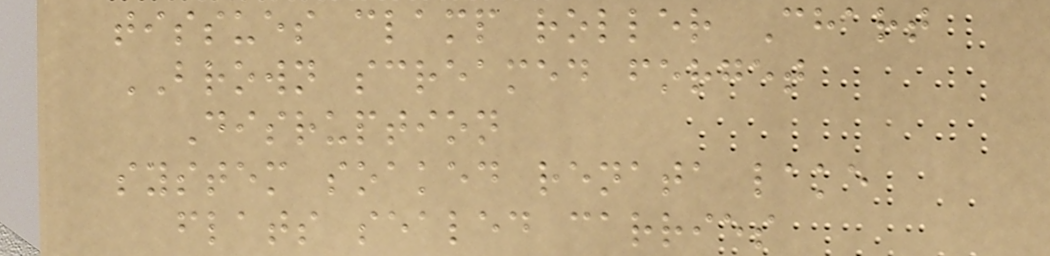tissues clamp roller Chart
BROWN screamed forget
Disruption
system soaked renata lake
flats sealed carries
